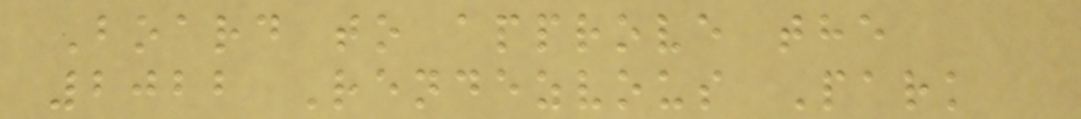Board to approve the
2022 Rendezvous Park
